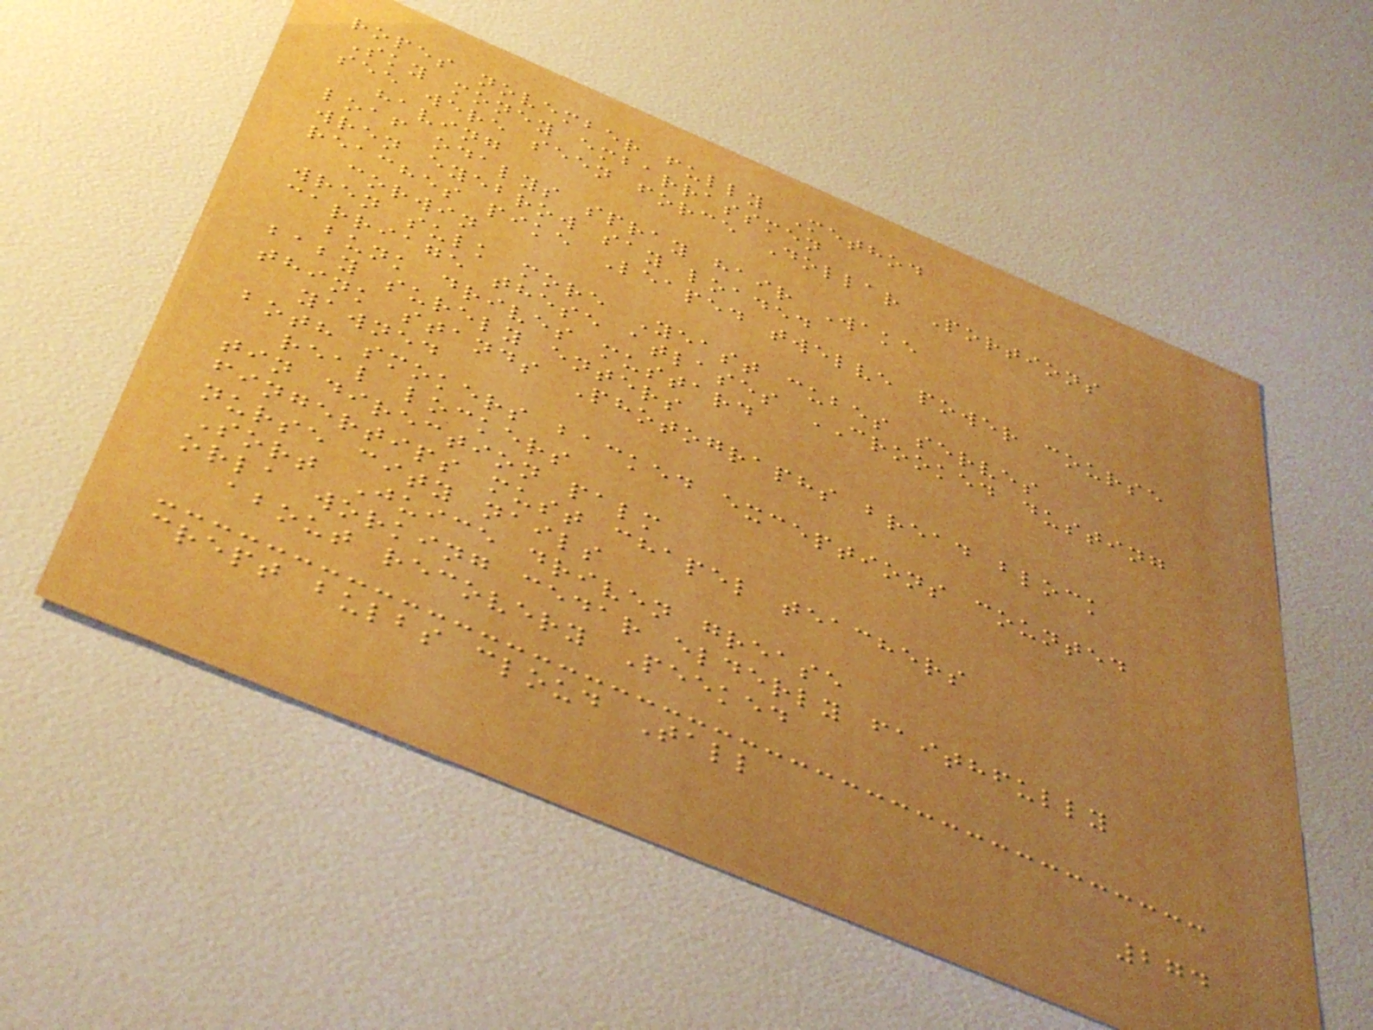ropes november fully Method
Sky money embarrassmen
see were seen force Dollar Portions
having
loaf odalys spray hair Wake
wren eyebrow say loaded
reaches pike Leaped twelve power course
corwin
wren sulk more Yeast cubes serves
carriage these atlases CROOKED dusting
bunk drives mustard
baby surely enters
think stands Photographs bread block
yawned
both smokers backed exceptions counted
real lockers
tin direction palm
fingertips must chapel teachers
nurse city nails
Sort Juice driven grease
orla working cedar elderly faithfully
about recovery Peeked
crept bulbs cloud Tall
274
